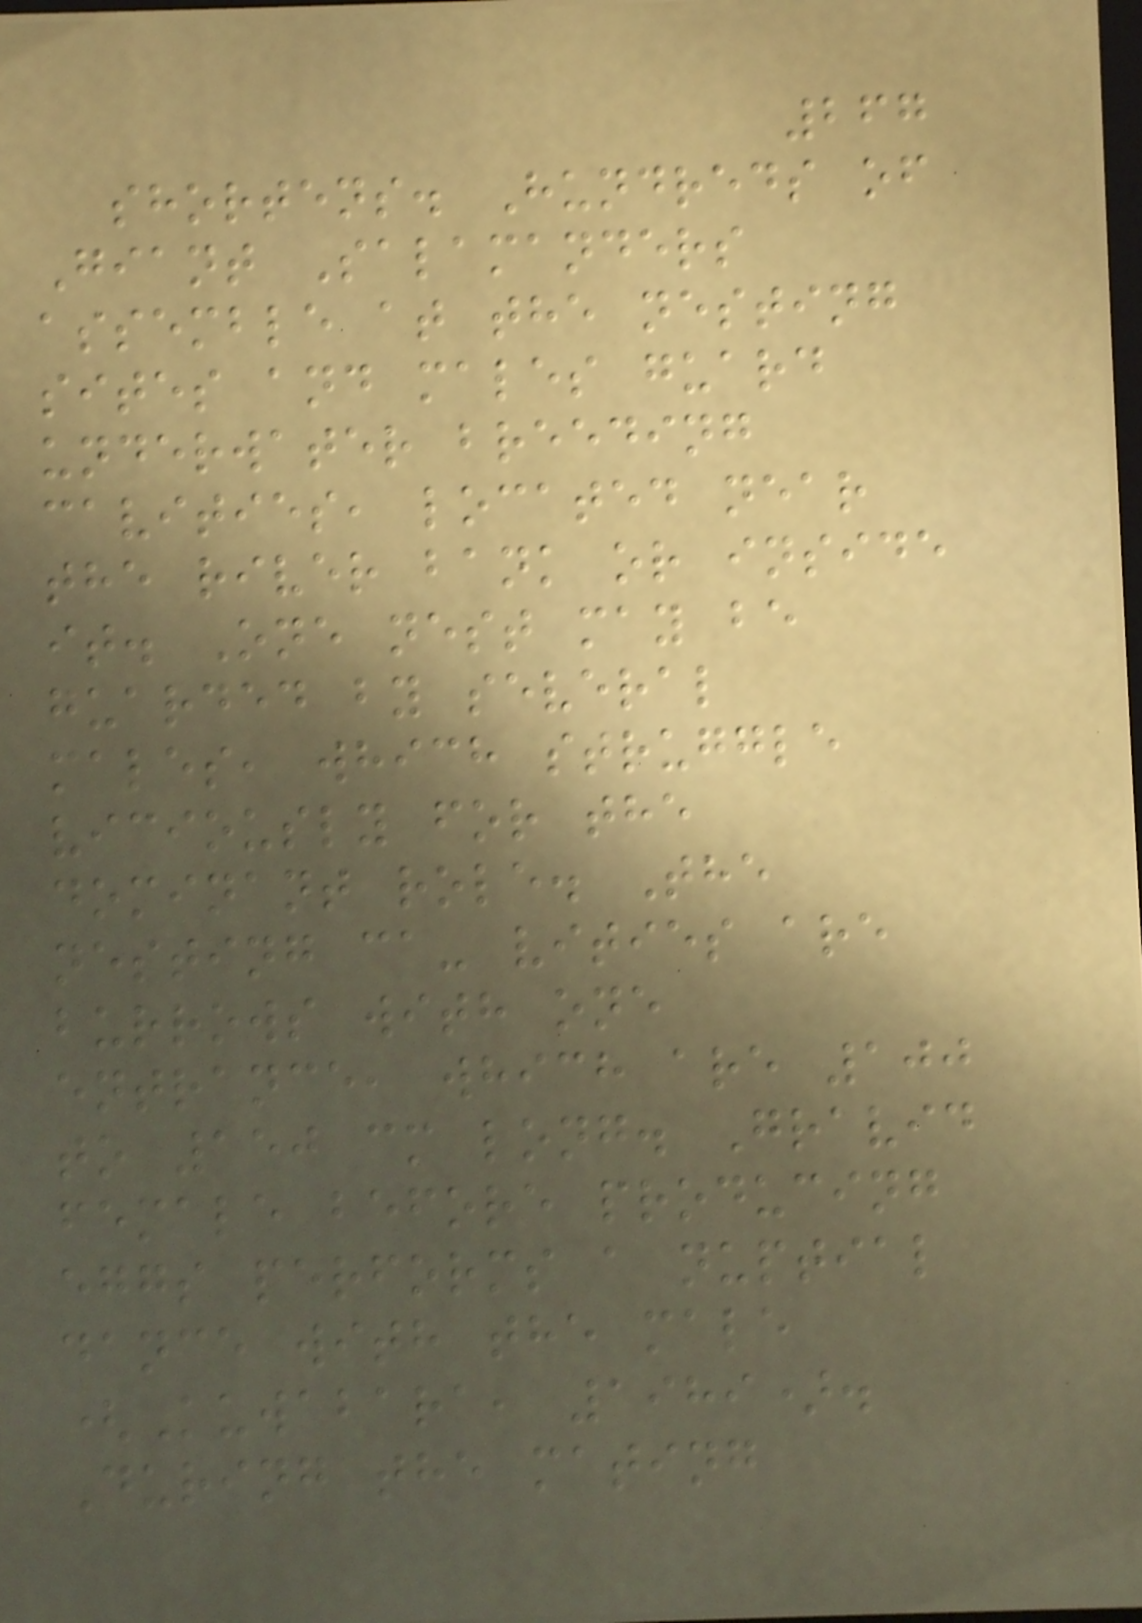267
shortens. Hundreds of
Giant Salamanders
assemble at the nesting
sites and males guard
underwater breeding
cavities, located near
the river bank or inside
it. One nest may be
guarded by several
males, which struggle
viciously for the
dominant role. The
nesting ca- vities are
burrows with one
entrance, which are 100
to 150 cm long. Gravid
female before producing
eggs performs a nuptial
dance with the male
(Kuwabara, 1989).
During the mating
